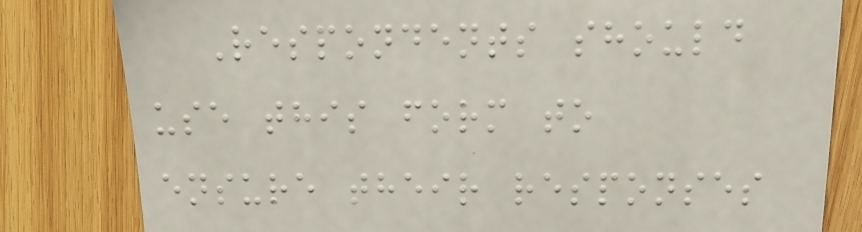Respondents should
use this form to
ensure their responses
